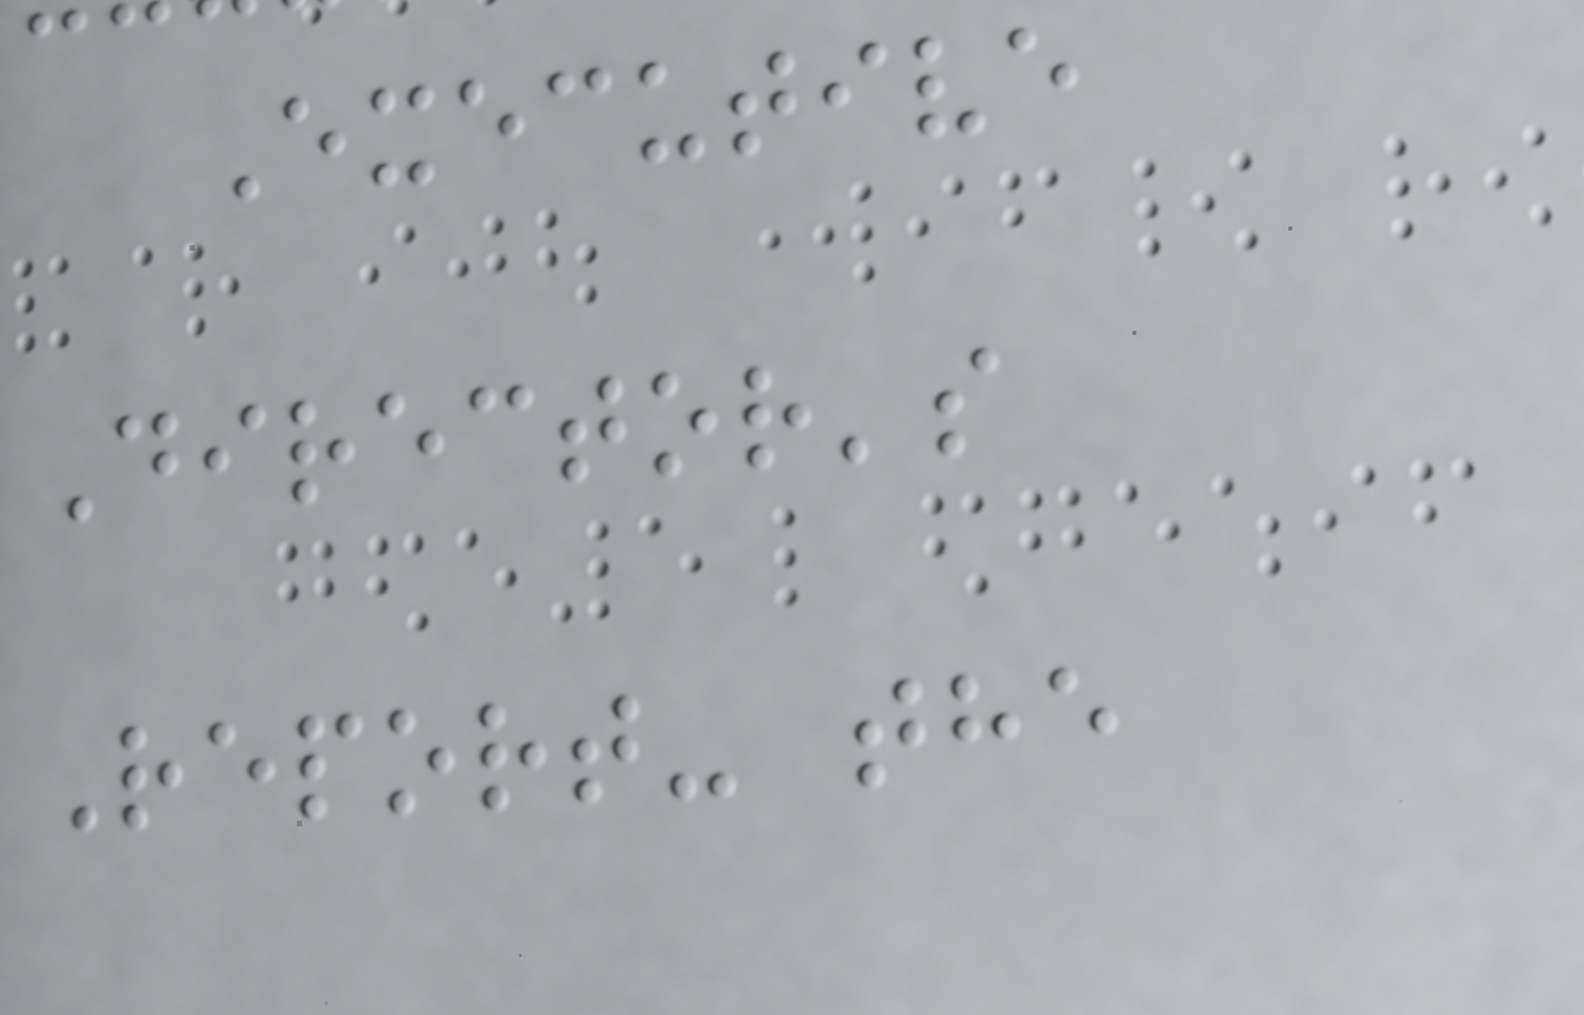Executive
Director's
Report- the
